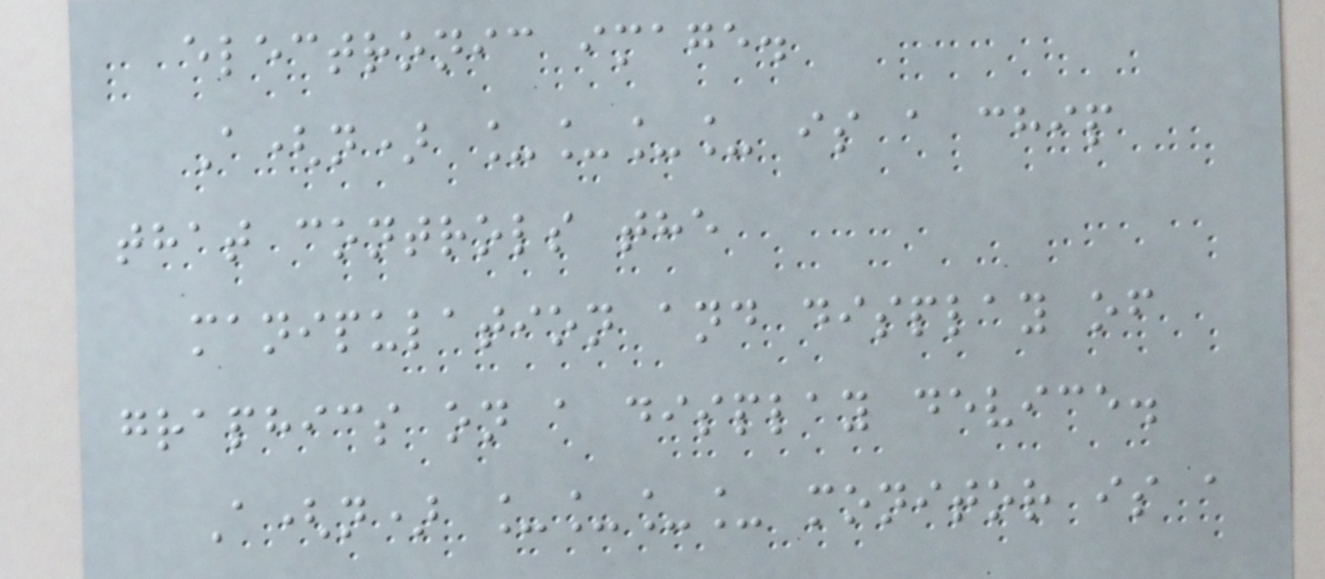electronic image.
A(n) ____ is a chip
that controls the
manipulation and display of
graphics on a display device.
A(n) ____ monitor is a
